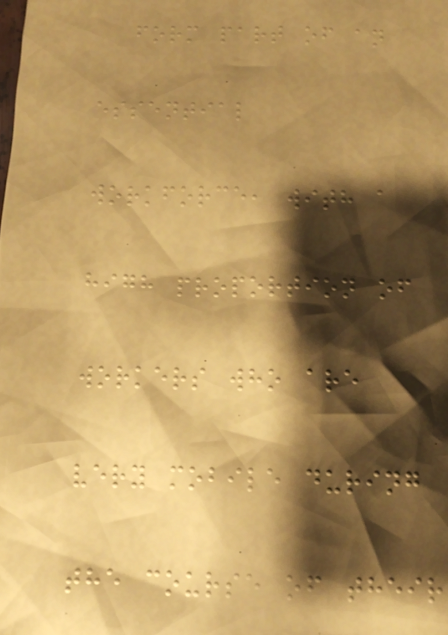form part of an
essential
workforce, with a
high proportion of
workers who are
very mobile during
the course of their
